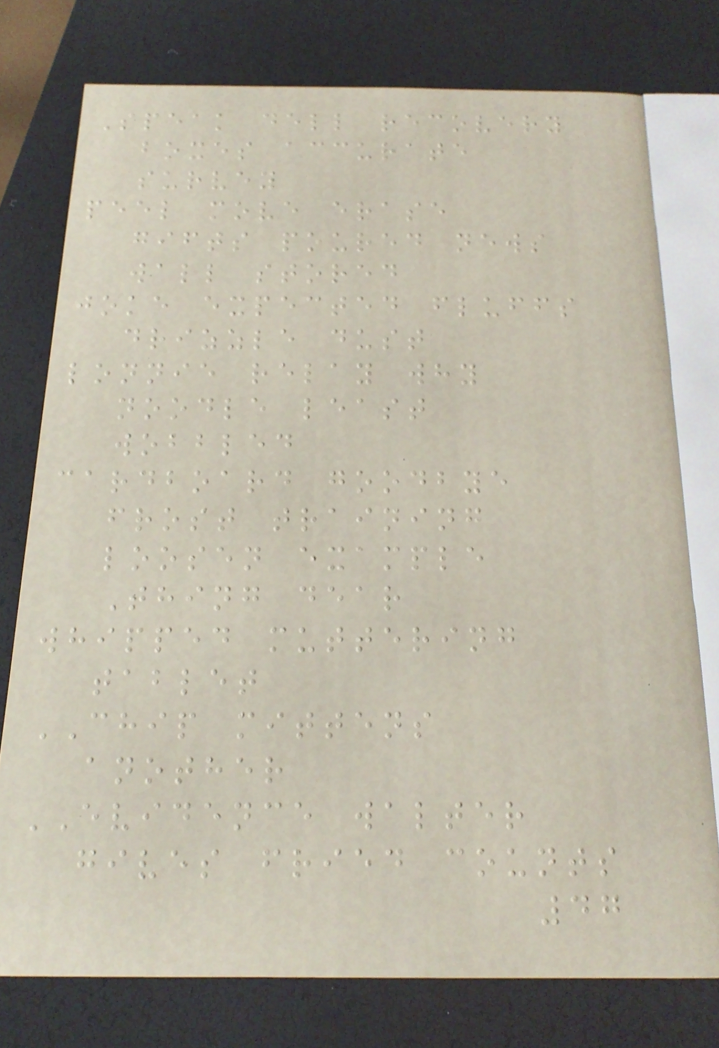Speak dell recovery
boxes accurate
survey
peel move erase
gifts poured news
wall stored
joke expected fluffs
drizzle dust
lonnie relay why
noodle least
wobbled
cardboard goodbye
frost training
loosen example
Thing dear
whipped muttering
tablet
CHIP mittens
another
EVIDENCE walter
gives fried counts
47
